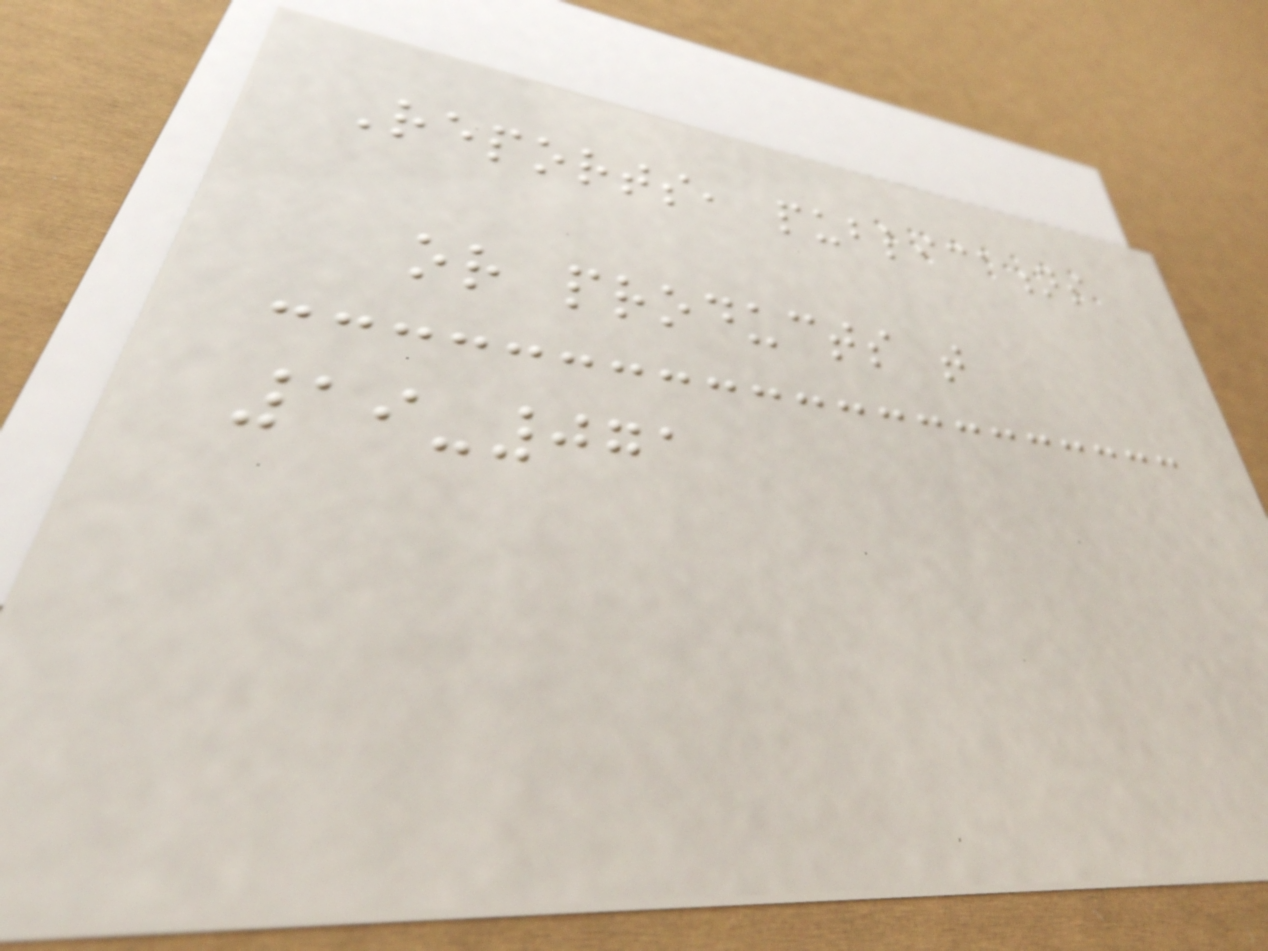Reports, publications
or products that
19-071
